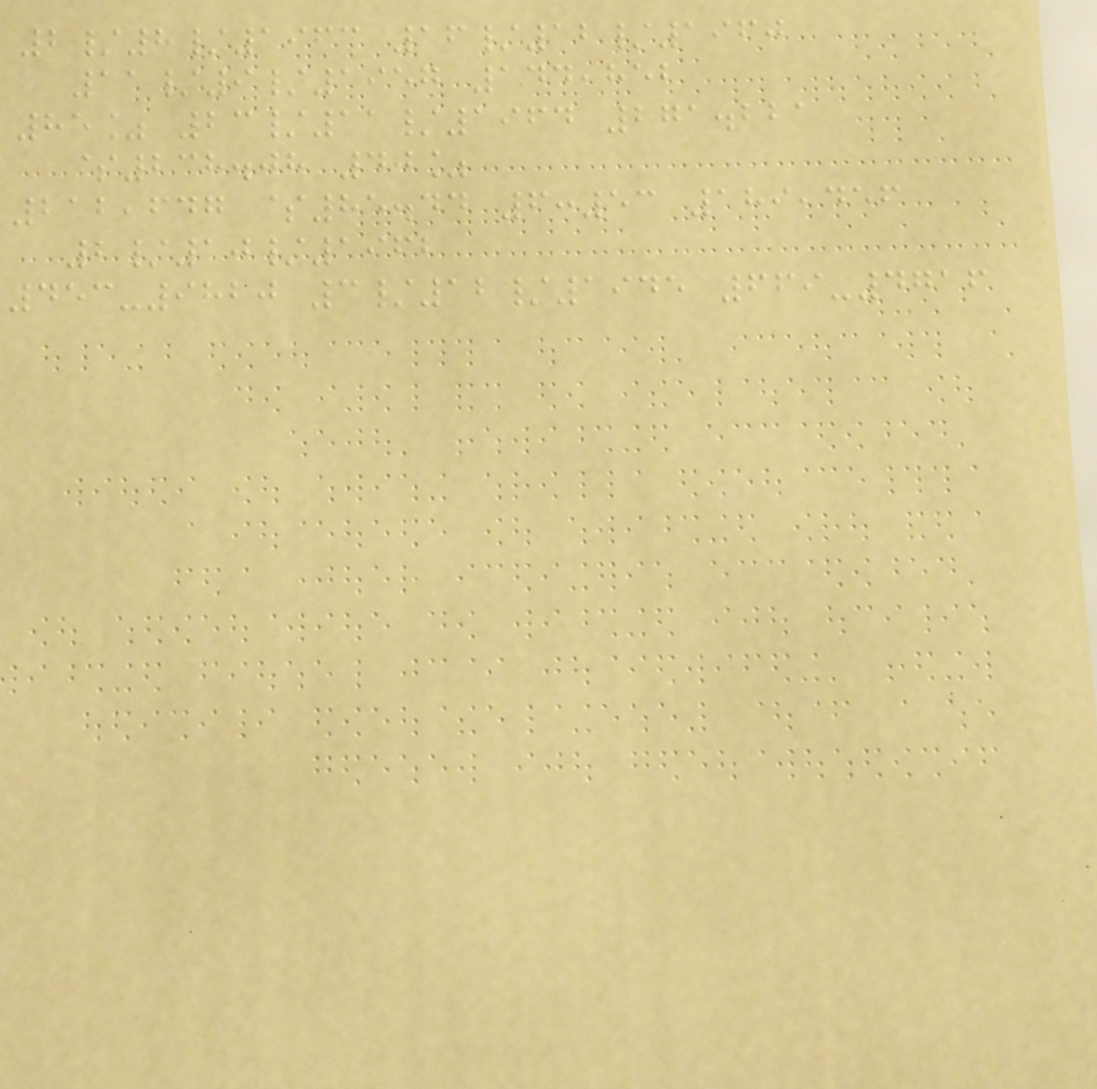2/8/1963 16/12/1960
11/9/1957 144,852
85% 23/11/1964 271.221
$238.08 40%
212,647 $85.44 6:53 189,456
2/10/1962
453-9820 3/12/1945 669-4716
